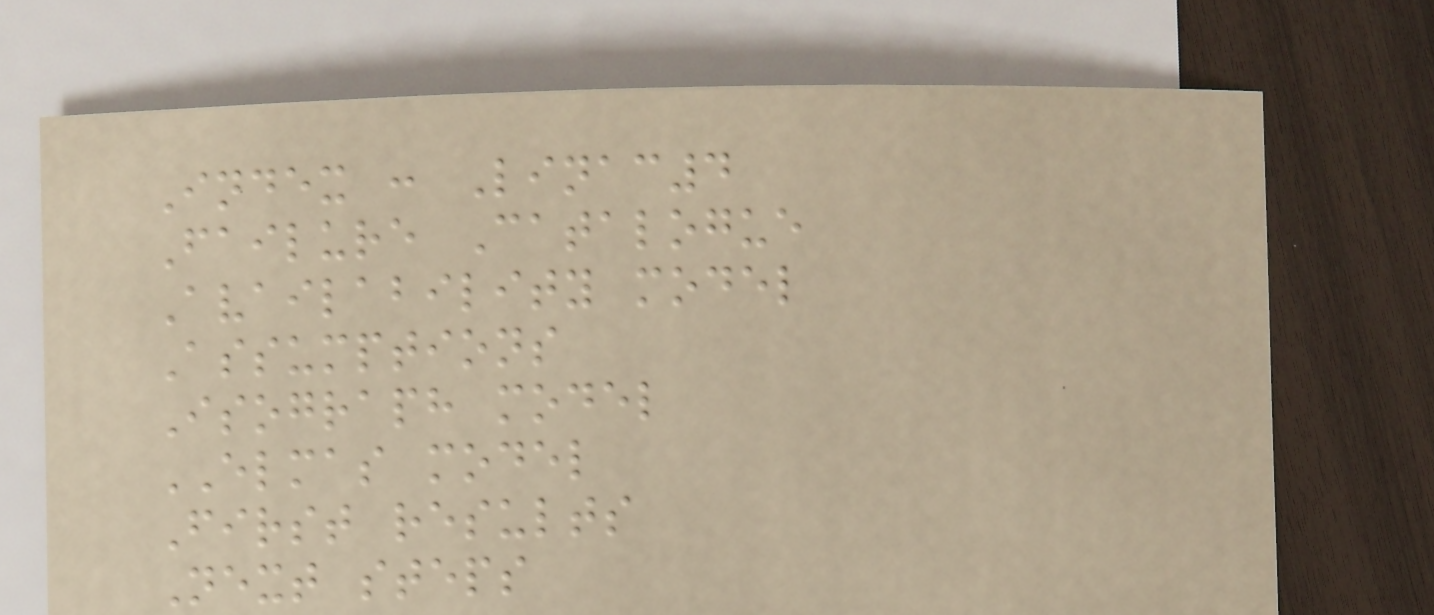Index : Linac4
Failure Catalogue
Availability model
Assumptions
Isograph model
ELMAS model
First results
Next steps
